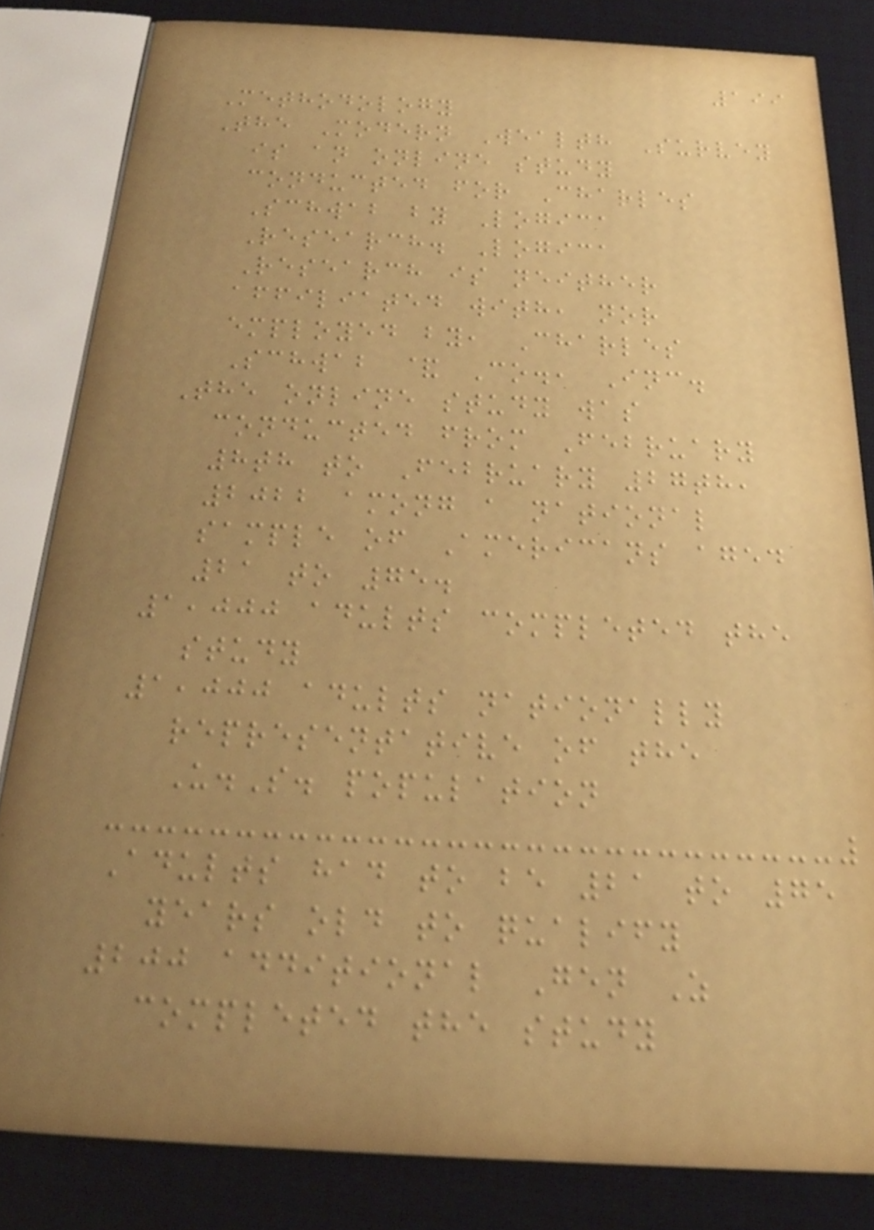199
Methodology
The Modern Wealth Survey
is an online study
conducted for Charles
Schwab by Logica
Research. Logica
Research is neither
affiliated with, nor
employed by, Charles
Schwab & Co., Inc.
The online study was
conducted from February
8th to February 27th,
2022 among a national
sample of Americans aged
21 to 75.
1,000 adults completed the
study
1,000 adults nationally
representative of the
U.S. population
Adults had to be 21 to 75
years old to qualify
200 additional Gen Z
completed the study
